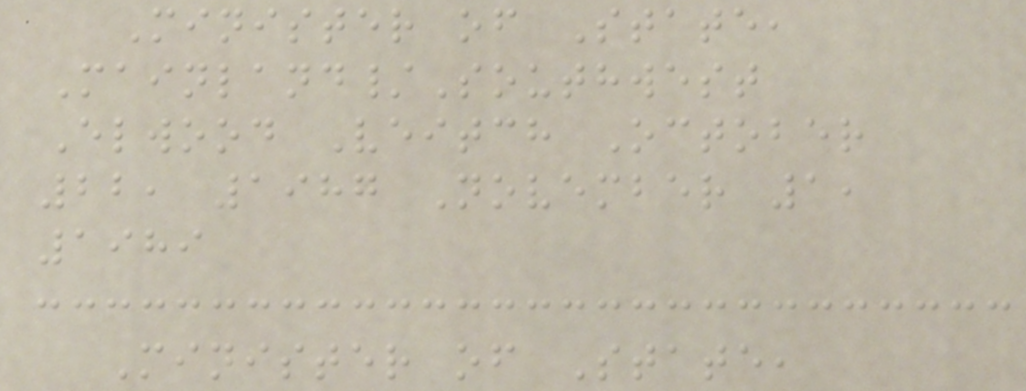Minister of State,
Mainland/Southwest
Elwood Veitch October
22, 1987 November 1,
1989
Minister of State,
